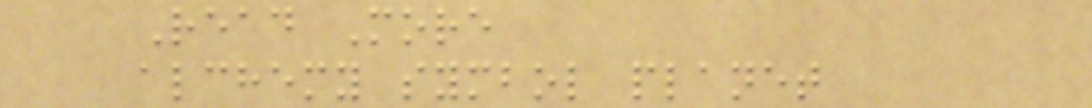Read More
alchemy symbol planet
